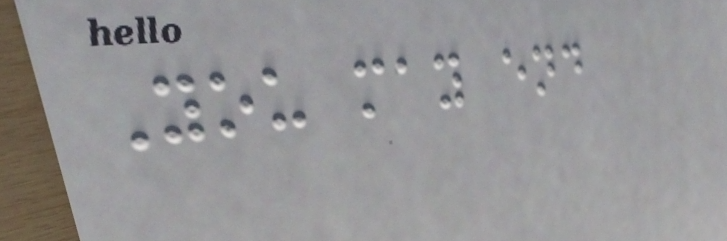You may end
